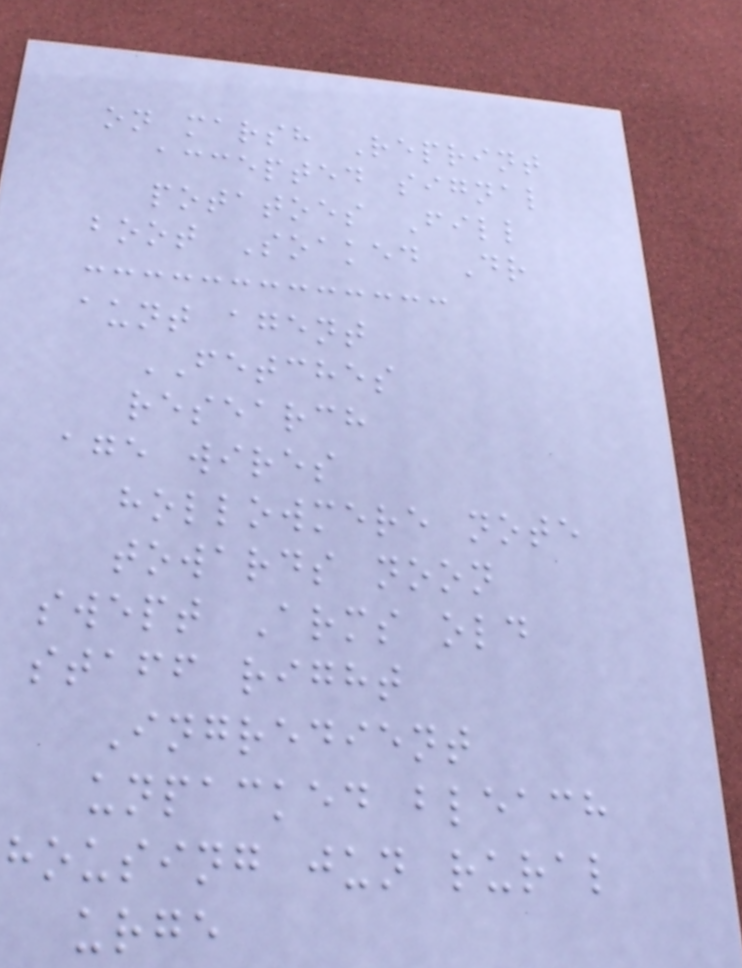on marsh Reprint
accepted signal
potatoes Fill
boot Soaked Dr
aunt agent
FETCHES
research
age wires
hollowmere note
towards noon
swept Arms old
staff right
Ingredient
unpacked bleach
housing jun rural
urge
